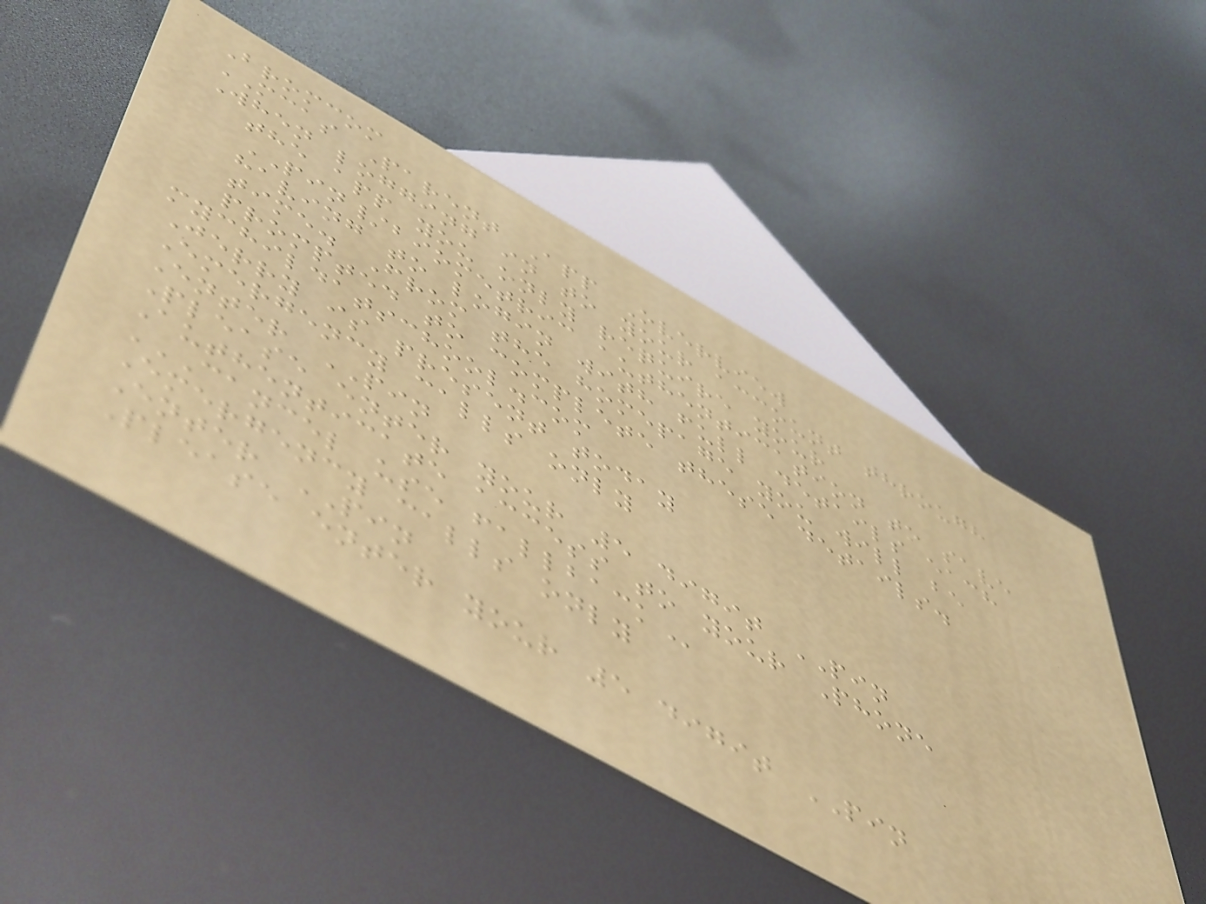Bromcom
MCAS Parent App Overview
When logging in to your account through
the app you only require your
PIN/biometric authentication to save
having to login with full details each
time. From the homepage you will be
prompted to complete these details.
mychildatschool.com
Jerry is present today
Emergency calls only
Enter PIN
Please enter your 5 digit PIN
Authenticate access to your Phone
CANCEL USE FALLBACK
Emergency calls only
Enter PIN
Please enter your 5 digit PIN
